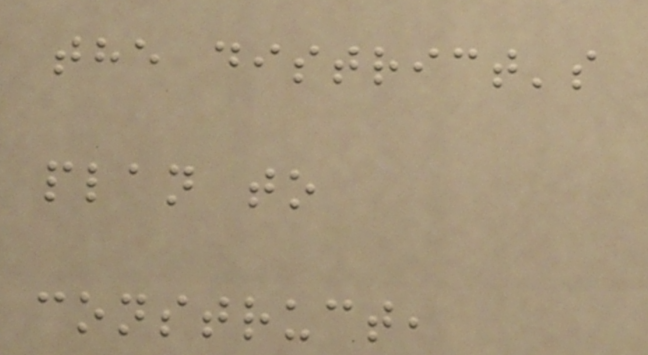the district's
plan to
construct,
